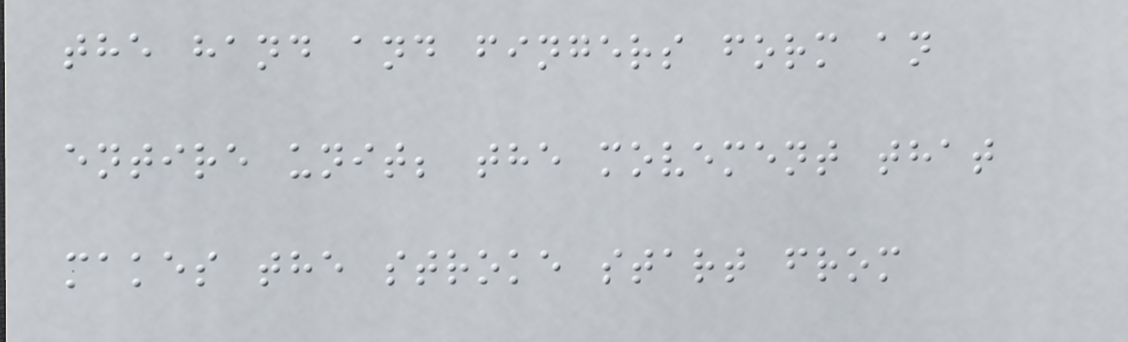the hand and fingers form an
entire unit; the movement that
makes the stroke start from
